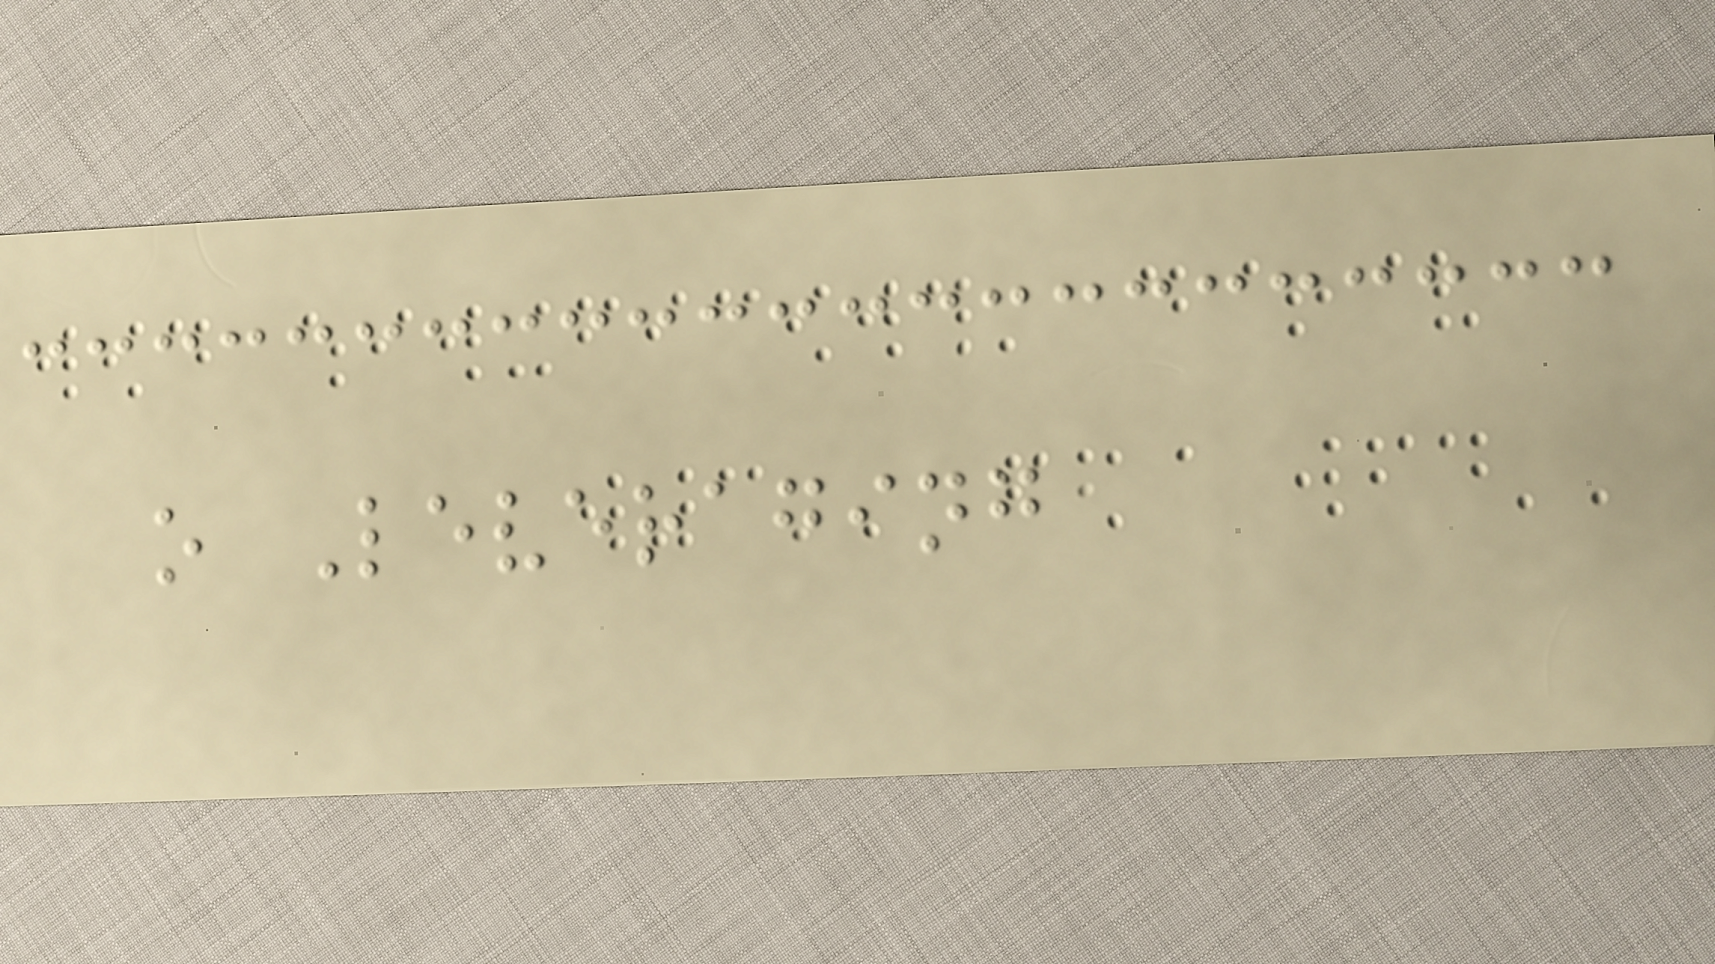o Leveraging
